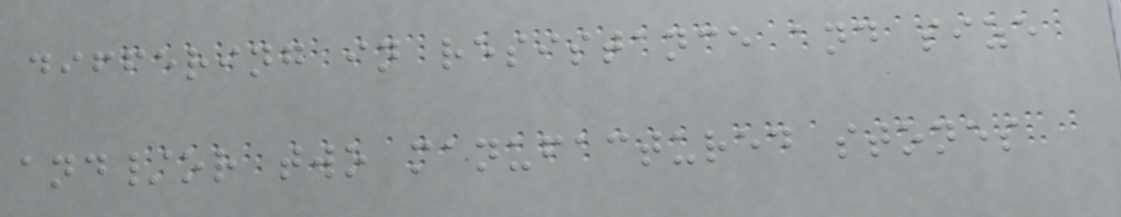differing in resistance and size
and/or two manufactured stones
